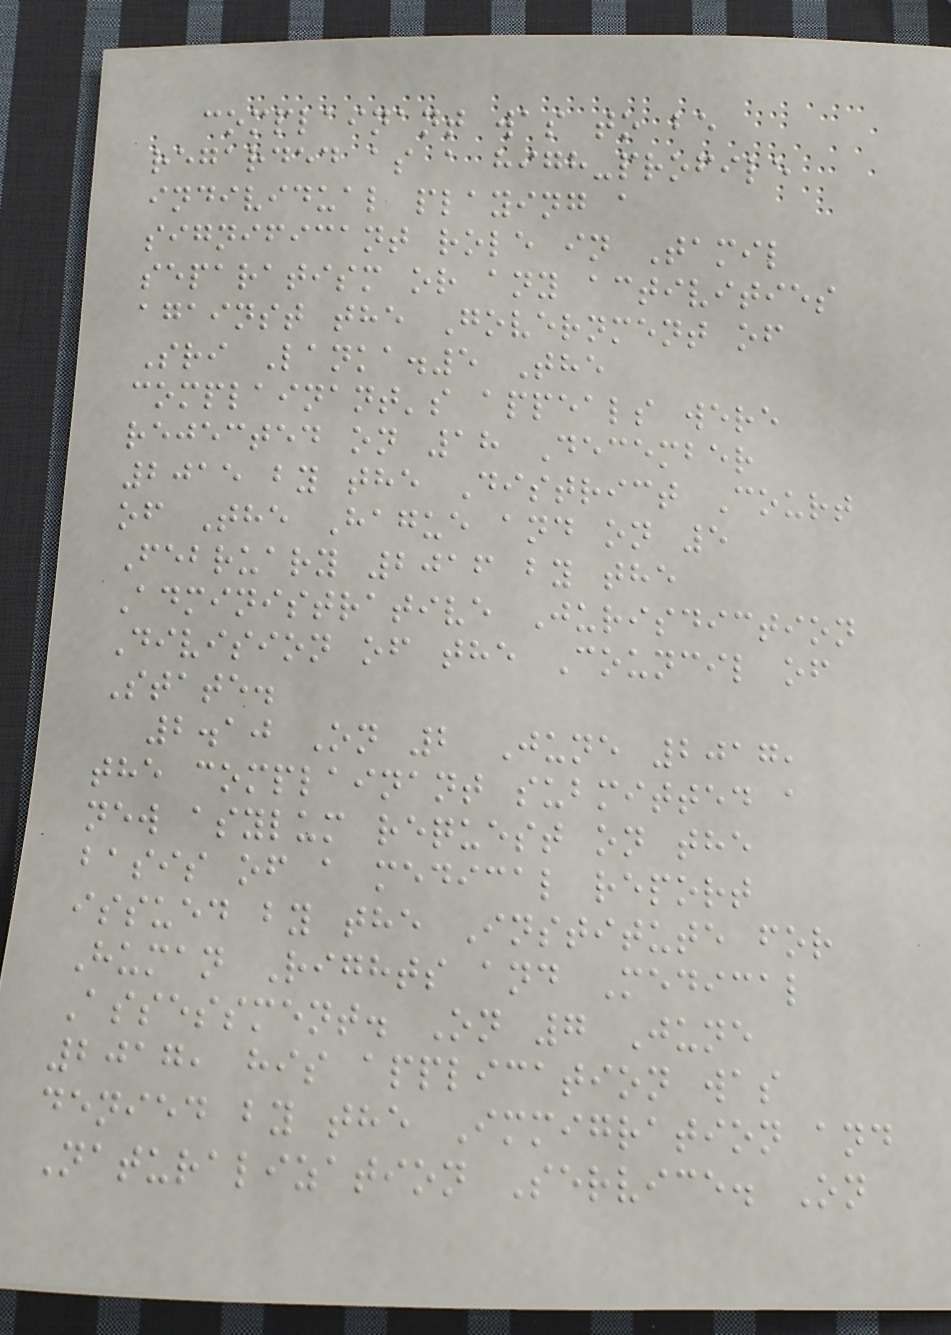complainant was to be
regarded as a high-profile
individual playing a
significant role in Tamil
separatism or any activities
against the Government of
Sri Lanka.5 The
complainant's appeals were
rejected on 18 December
2015 by the District Court
of The Hague and on 5
February 2016 by the
Administrative Jurisdiction
Division of the Council of
State.
2.10 On 2 June 2017,
the complainant submitted a
new asylum request on the
basis of a medical report
issued by the Institute for
Human Rights and Medical
Assessment. On 7 June
2017, his application was
denied by the Immigration and
Naturalization Service. On
